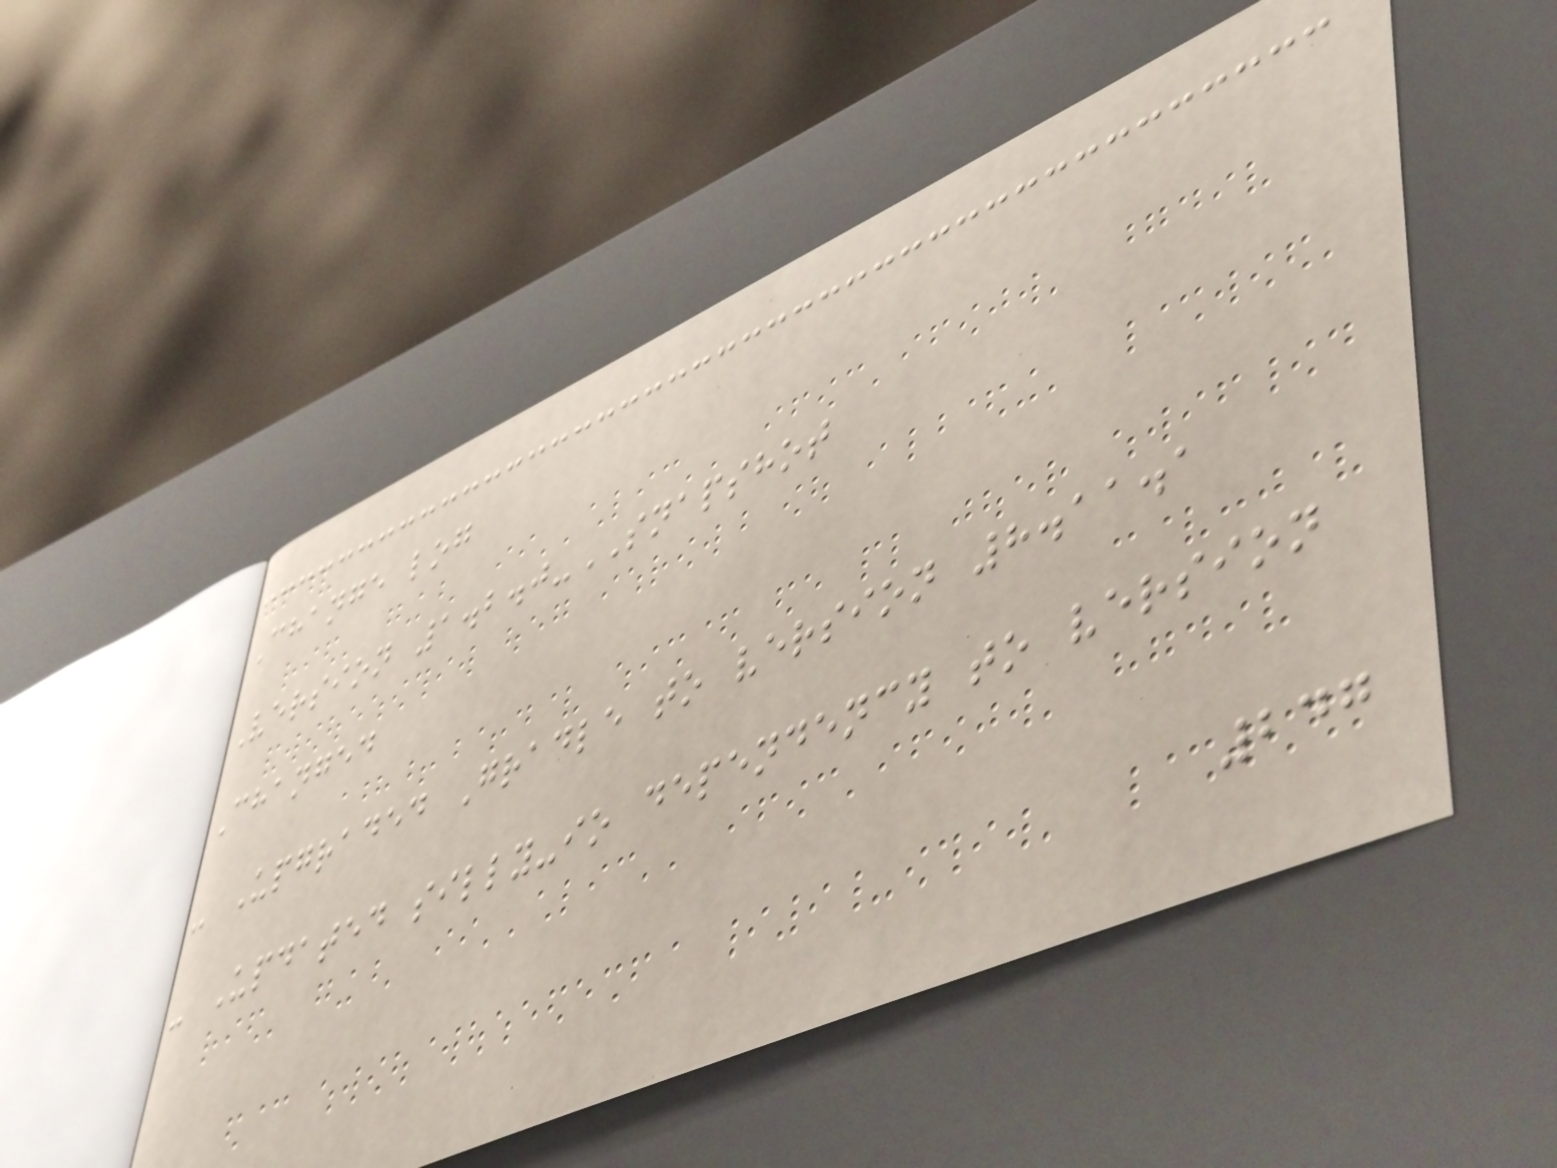Change log
Version 1.2.0-SNAPSHOT
Changed
- Upgraded Gradle to version 8.11.1
- Updated silly-io dependency to version
247
